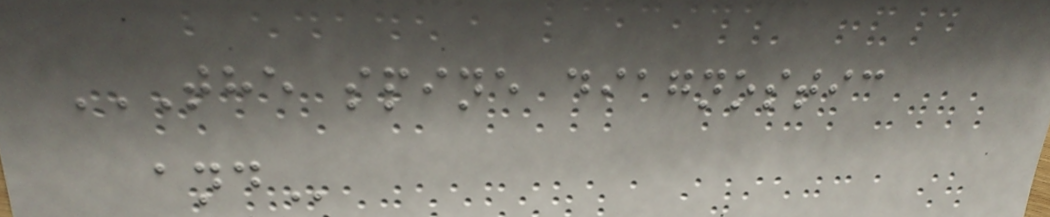THE SPINE DIAGNOSTIC
AND
